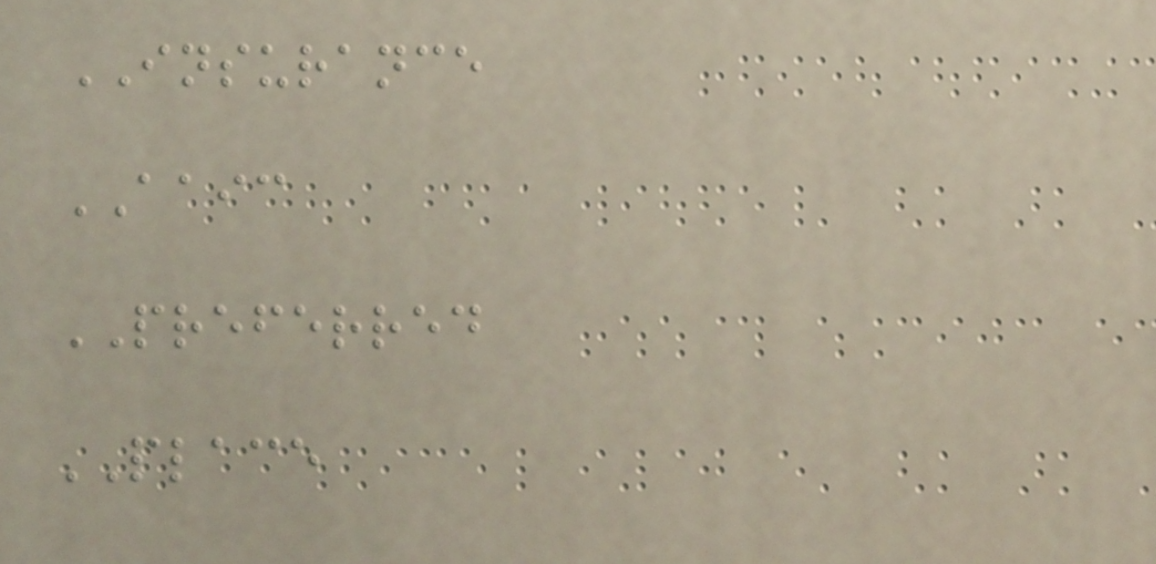INSURANCE
AAIC
PREFERRED
PLACE
